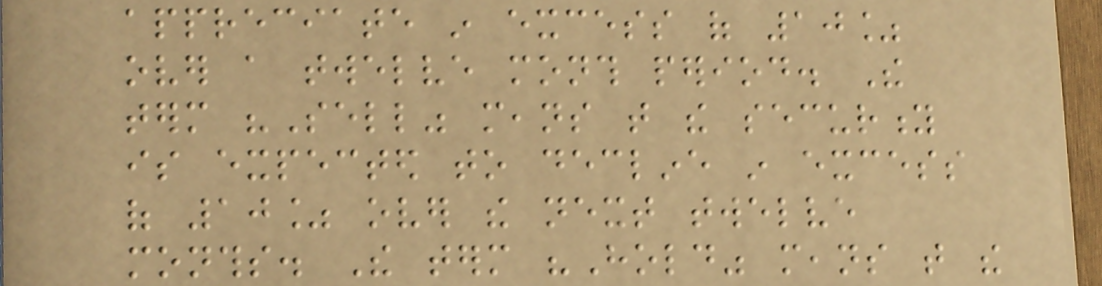appreciate in excess of 10%
over a twelve month period. The
term "Sell" means that the security
is expected to decline in excess
of 10% over the next twelve
months. The term "Hold" means that the
